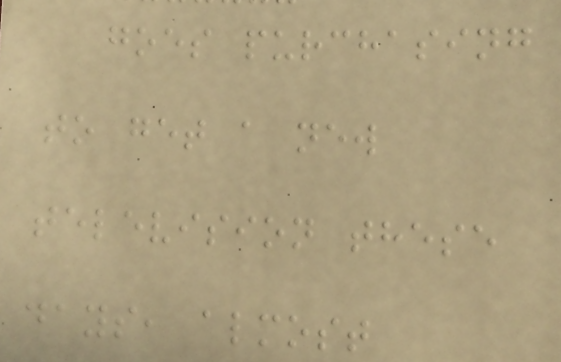goes purchasing
to get a new
television these
days, almost
